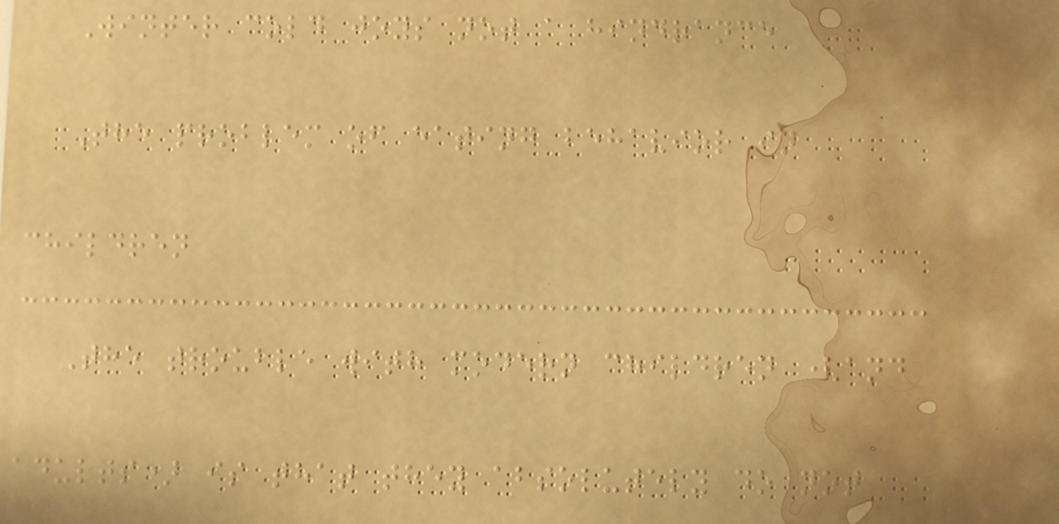Winter cold joys not a hindrance
The problem of eating behavior in
children
The trouble with modern children (and
adults) is that they absolutely do not
